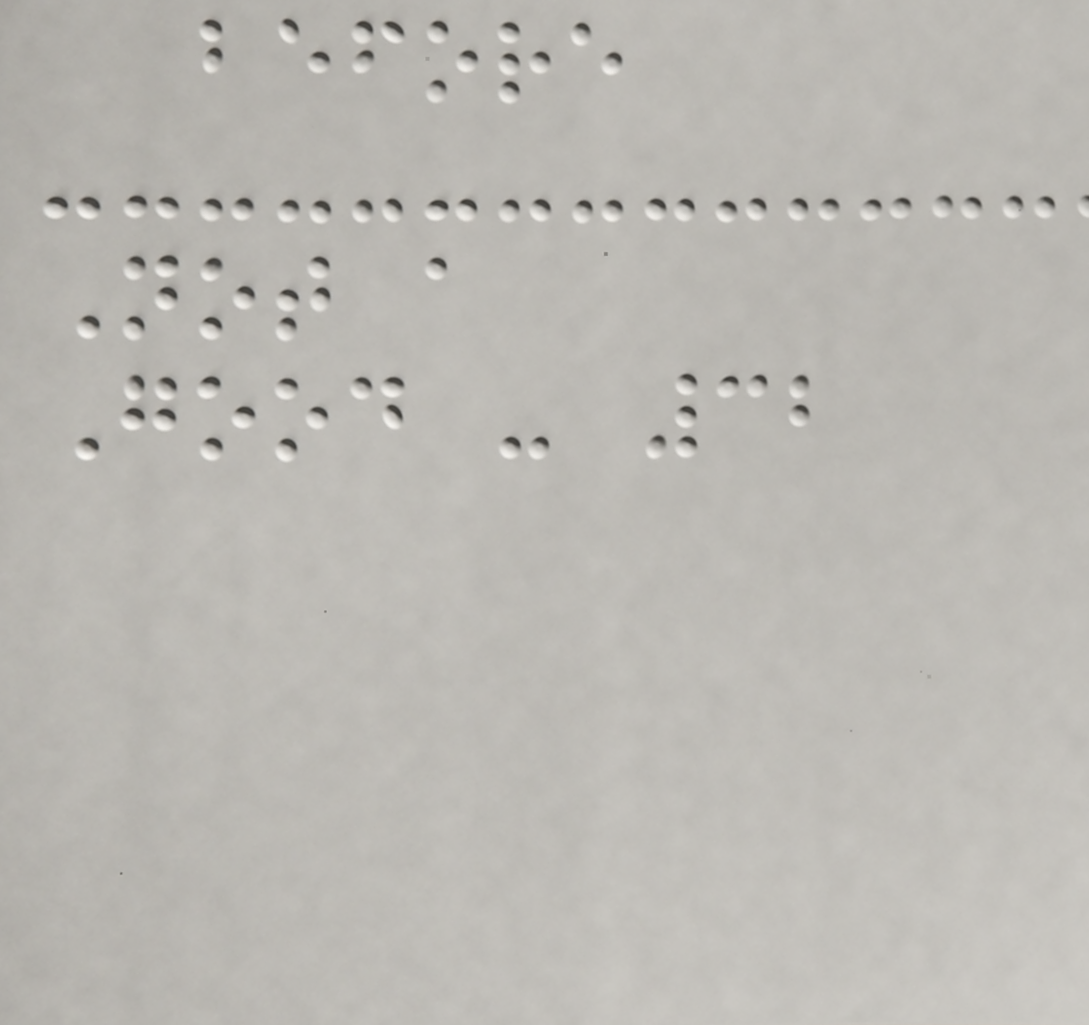before
Not a
Good - 32
